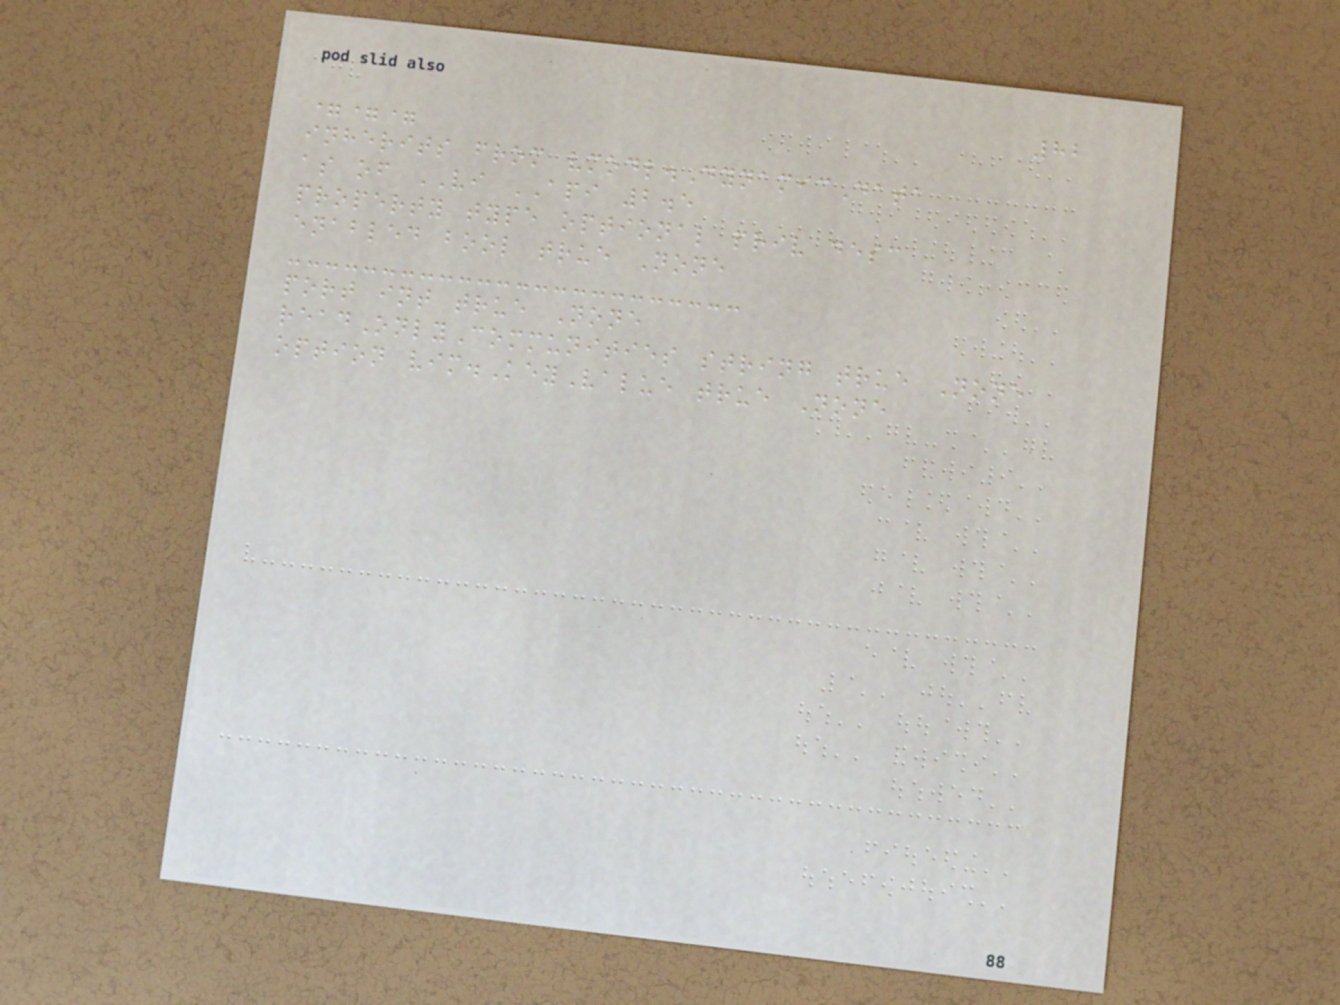82
===
inherits from vmodl.DynamicData
as of VI API 2.5
property type optional priv desc
enabled bool true None
port int true None
readOnlyCommunities string true None
option vim.KeyValue true None
